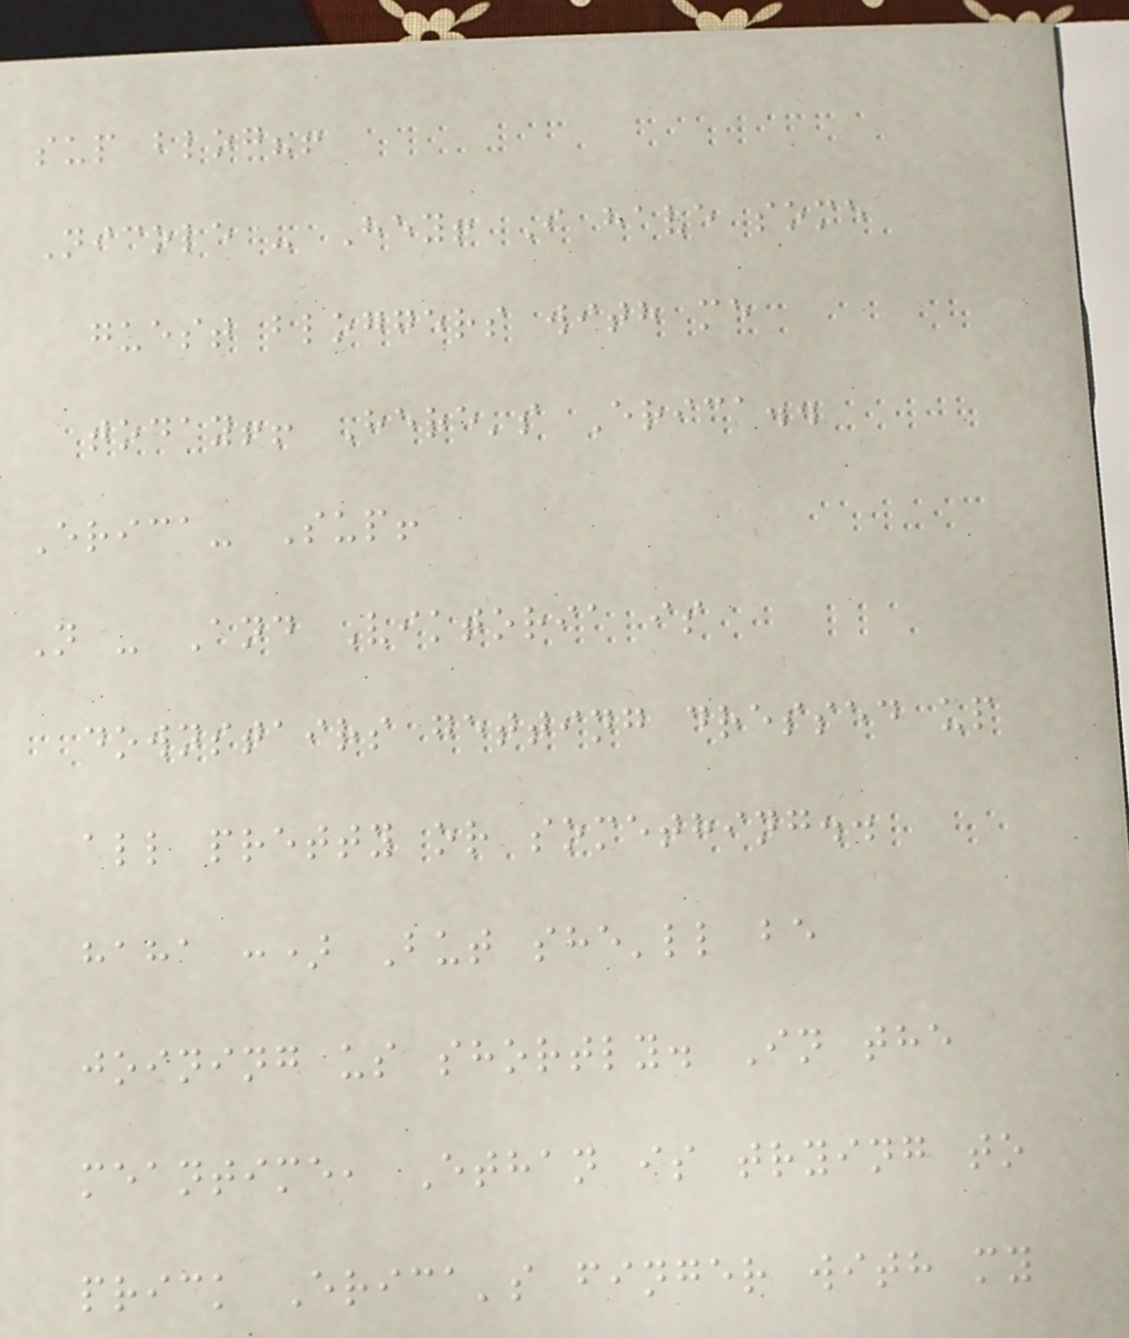sup blog?!
Nicole - Hey! I have some
guest bloggers with me
today!! Here's Erica..
Erica- Sup!
N - And Viktoria is
downstairs getting dressed up
all pretty or something..
haha :) But she'll be
joining us shortly. In the
meantime, Ethan is trying to
prick Erica's finger with my
